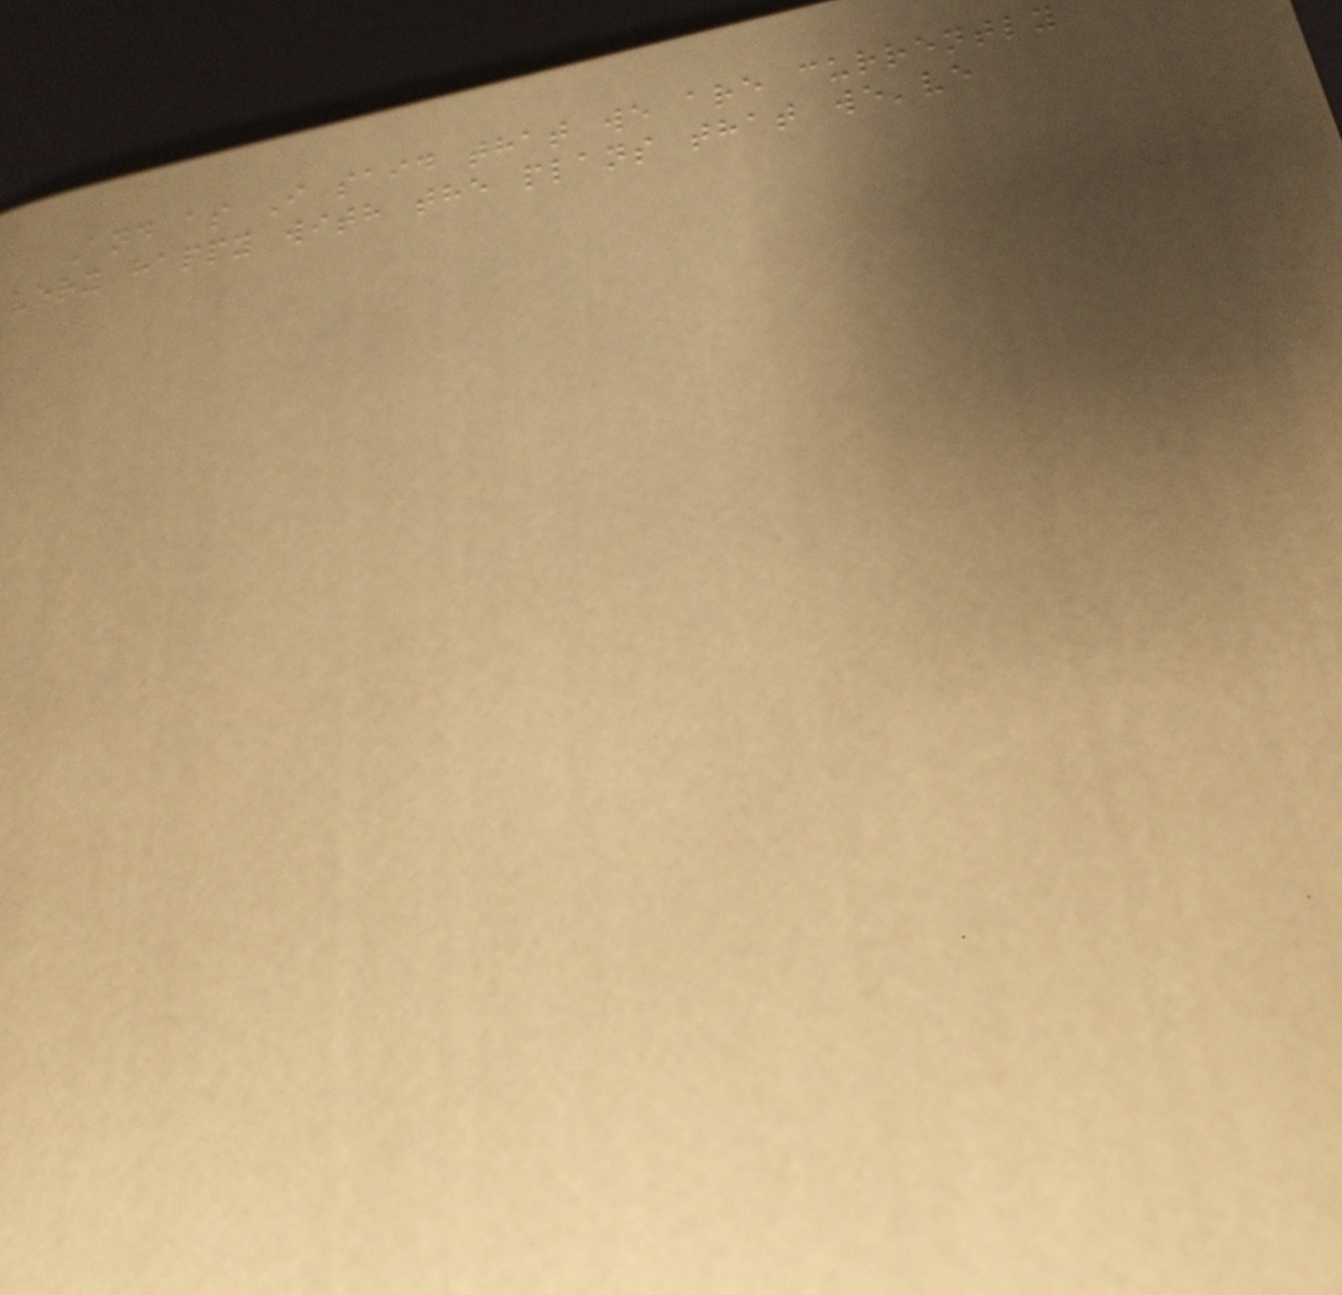And as I said that we are currently
very happy with the plans that we've
